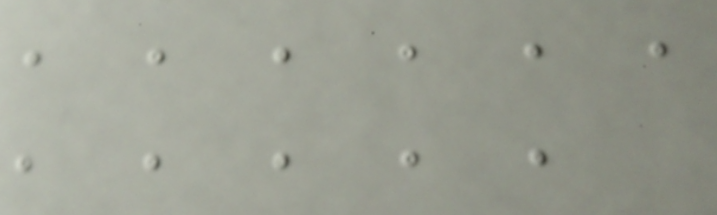, , , , , ,
, , , , ,
